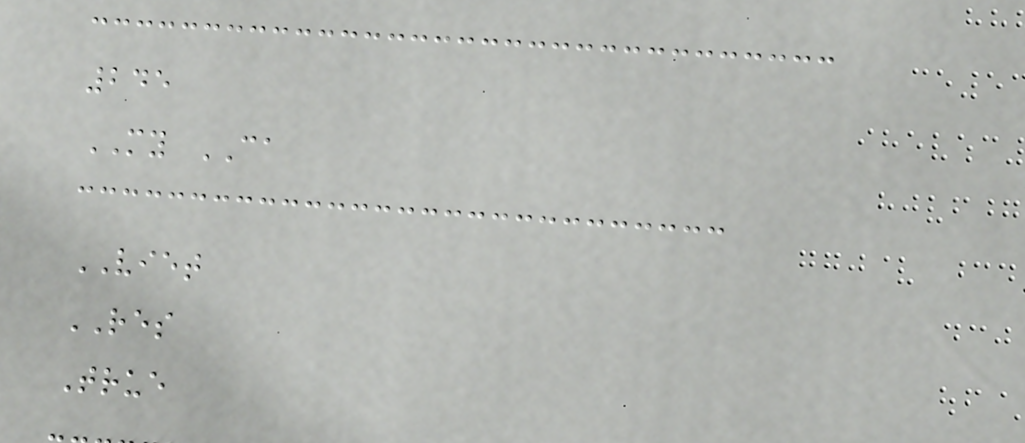245
MY CA
VIET
RES
True
